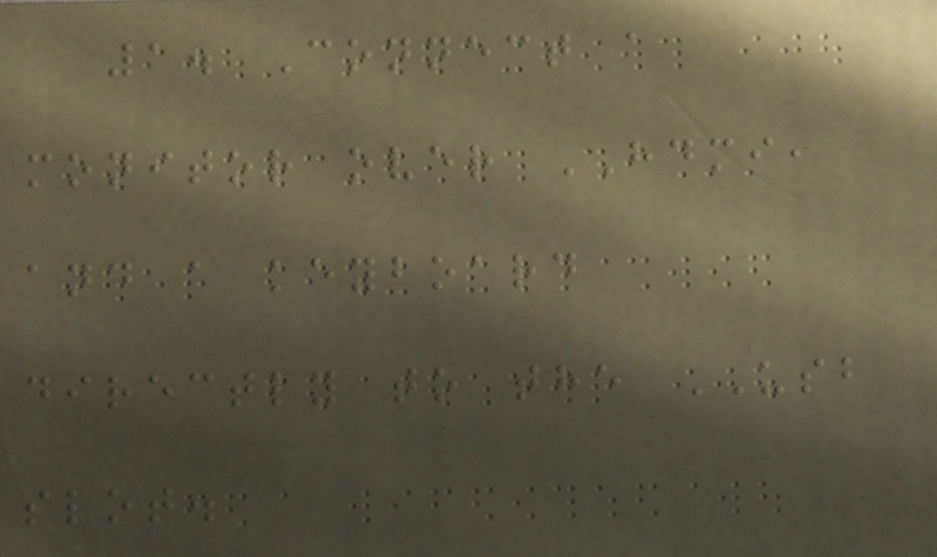1. Connect a
monitor over HDMI,
and a keyboard
directly to the USB
slot.
